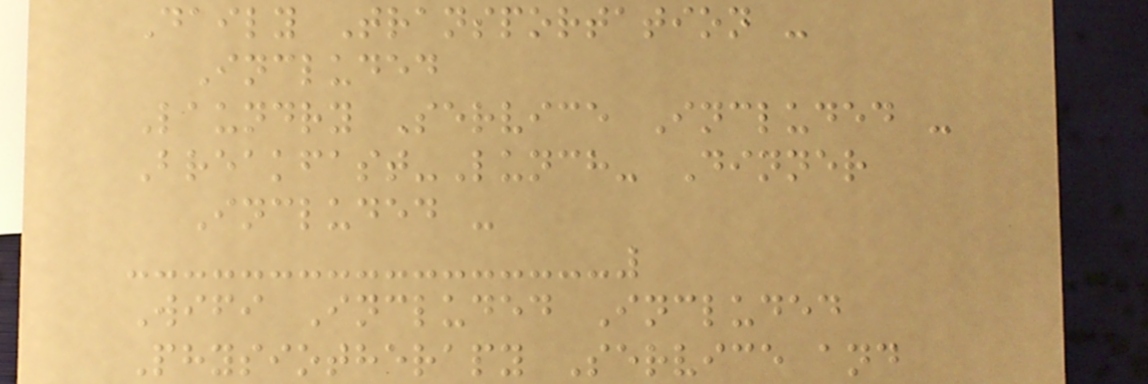Daily Transportation -
Included
Laundry Service Included -
Breakfast-Lunch- Dinner
Included -
Wifi Included Included
Physiotherapy Service and
